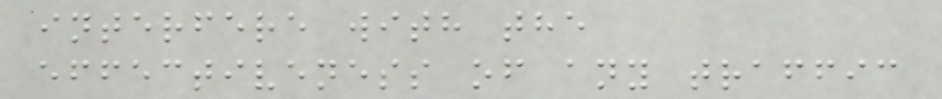interfere with the
effectiveness of any traffic
